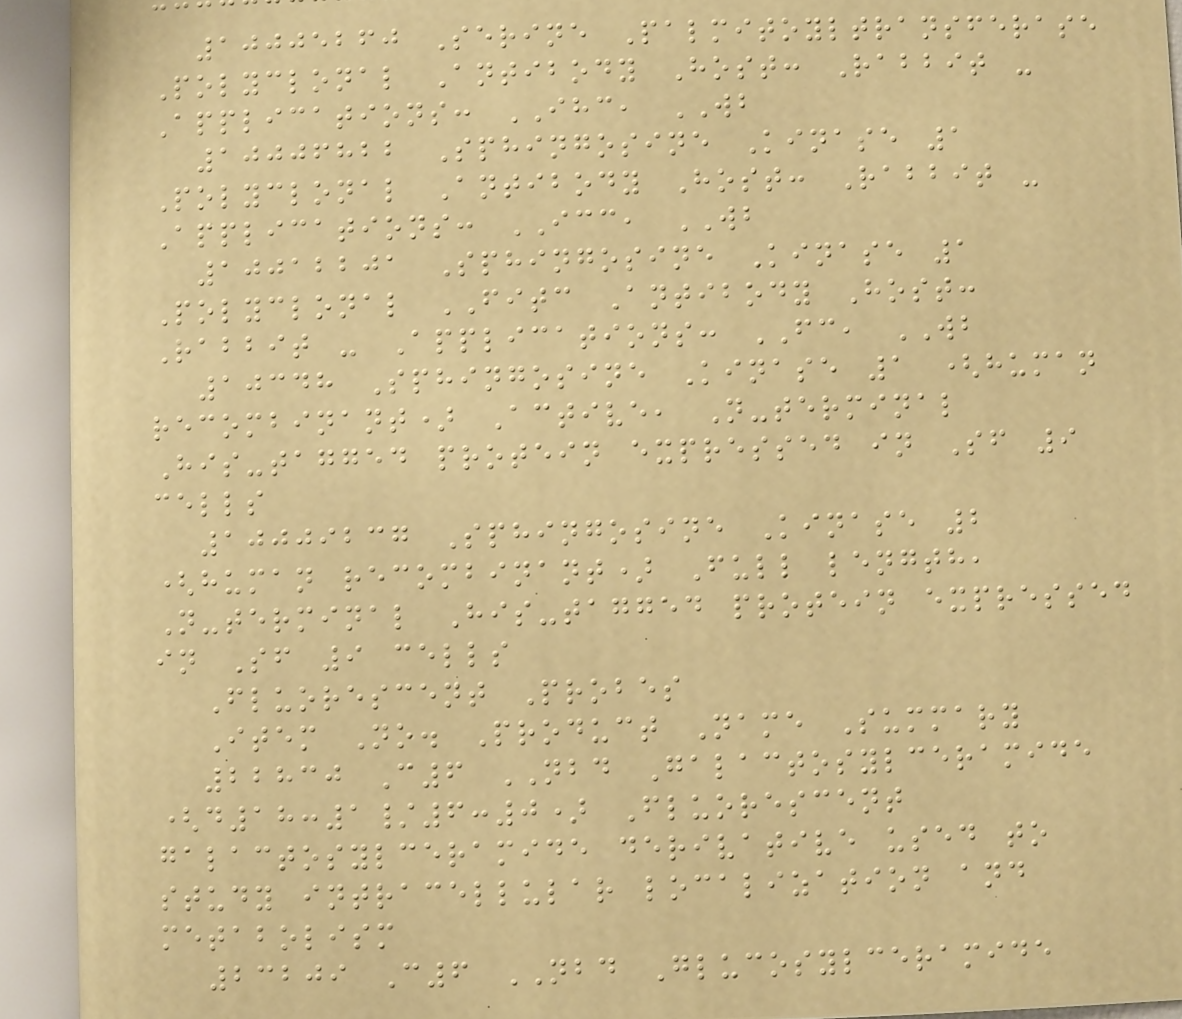10005260 Serine Palmitoyltransferase
Polyclonal Antibody Host: Rabbit -
Applications: IHC, WB
10006822 Sphingosine Kinase 1
Polyclonal Antibody Host: Rabbit -
Applications: ICC, WB
10012201 Sphingosine Kinase 1
Polyclonal FITC Antibody Host:
Rabbit - Applications: FC, WB
10348 Sphingosine Kinase 1 (human
recombinant) Active, N-terminal
His-tagged protein expressed in Sf 9
cells
10009237 Sphingosine Kinase 2
(human recombinant) Full length,
N-terminal His-tagged protein expressed
in Sf 9 cells
Fluorescent Probes
Item No. Product Name Summary
22830 C6 NBD Galactosylceramide
(d18:1/6:0) Fluorescent
galactosylceramide derivative used to
study intracellular localization and
metabolism
23209 C6 NBD Glucosylceramide
